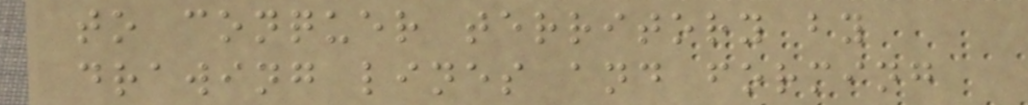to conquer territory by
drawing lines and forming
